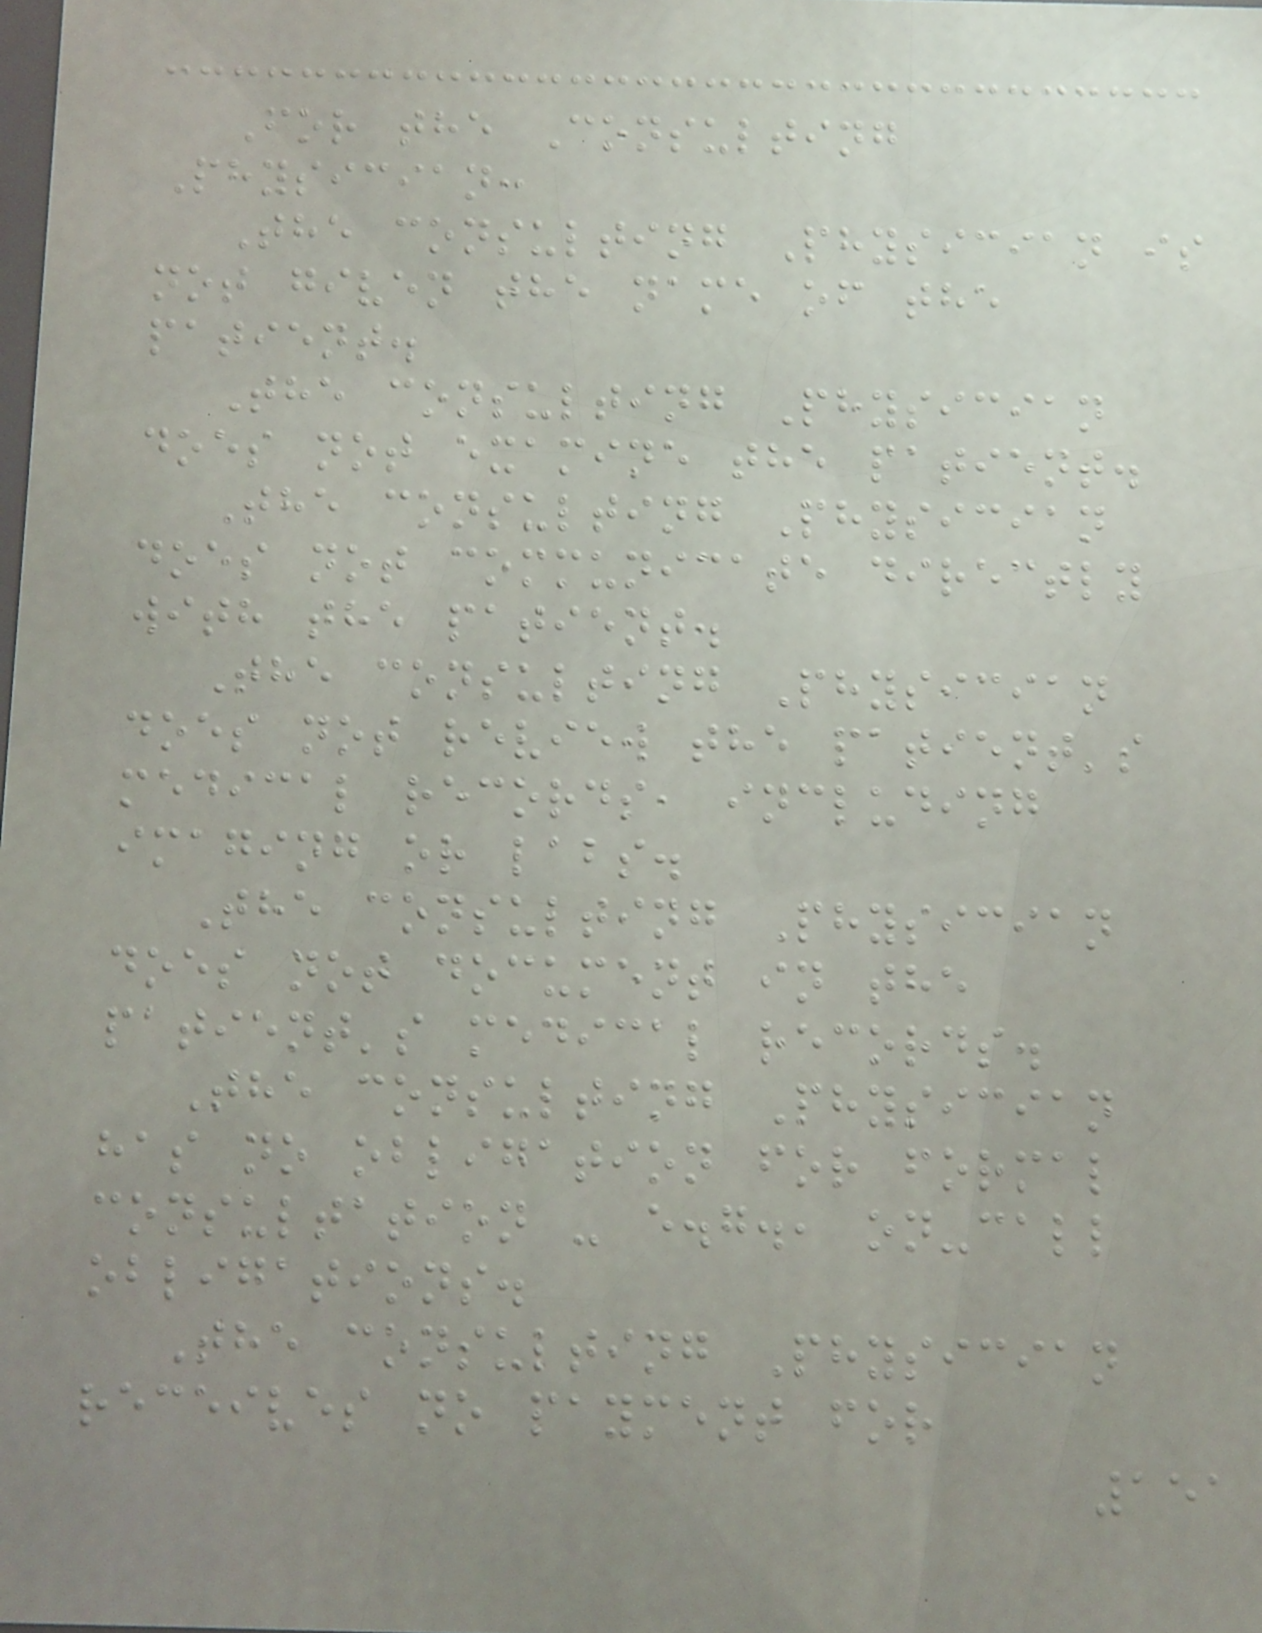For the Consulting
Physician:
The consulting Physician is
not given the name of the
patient.
The consulting Physician
does not examine the patient.
The consulting Physician
does not communicate directly
with the patient.
The consulting Physician
does not review the patient's
medical records, including
imaging or labs.
The consulting Physician
does not document in the
patient's medical records.
The consulting Physician
has no obligation for formal
consultation - e.g., on-call
obligations.
The consulting Physician
receives no payment for
151
